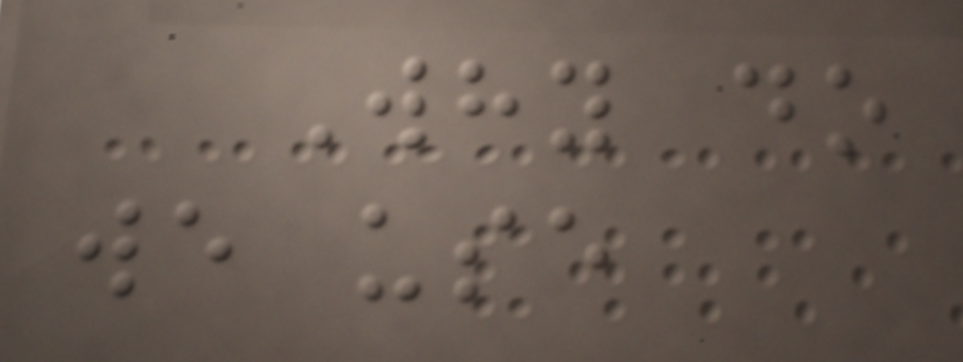Why do
we use
